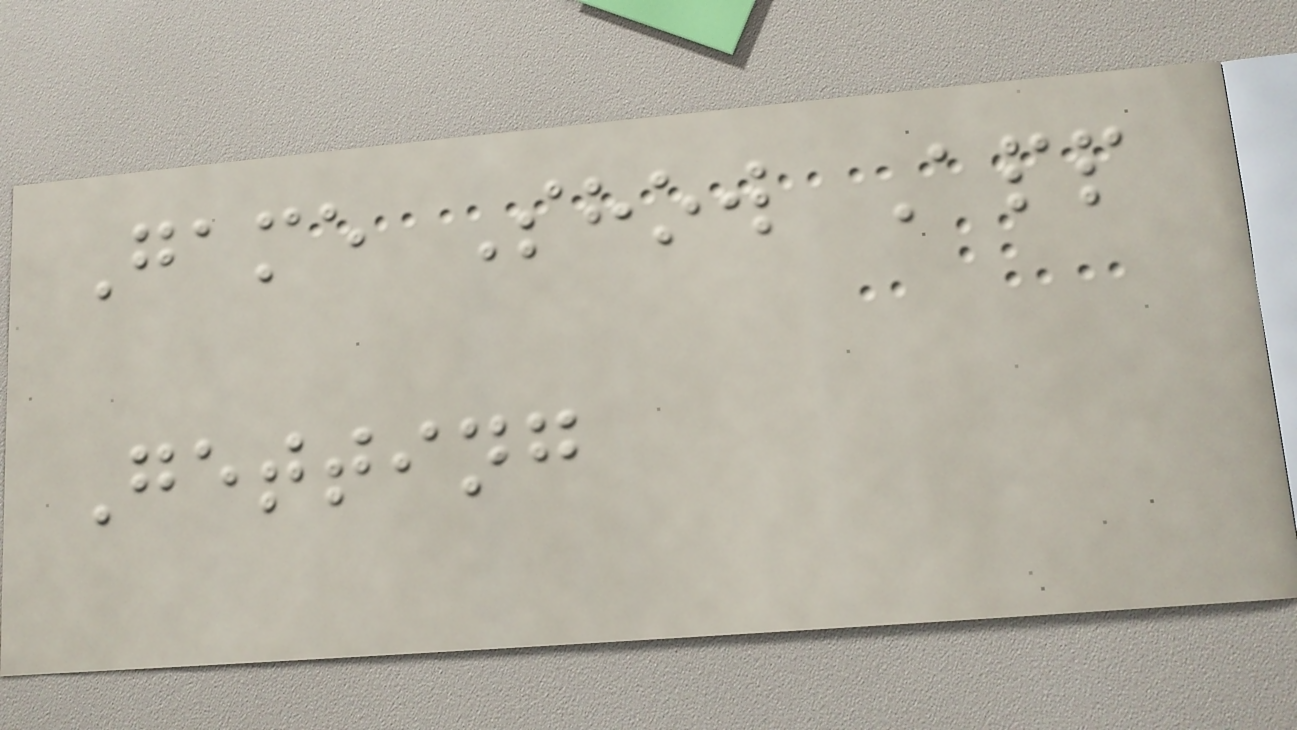Game Show App
Getting
